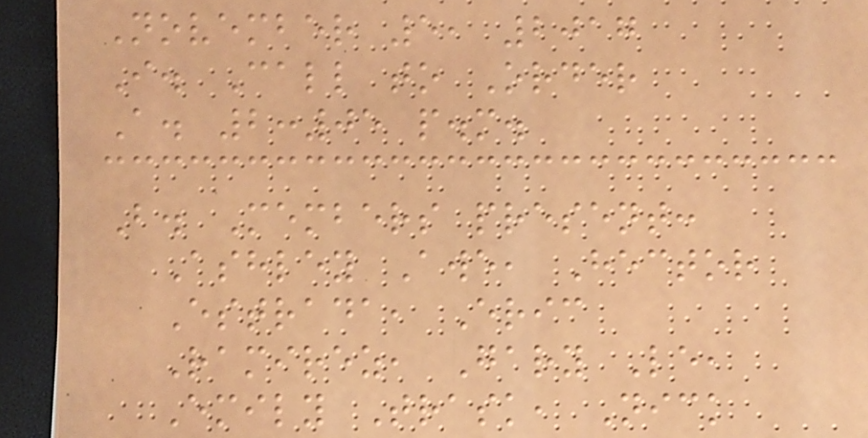November 5, 2017
I. Call to Order
A. 2:05 p.m.
B. Members present:
Ashley Awe, Hector
Estrada, Eric
Ramirez, Gary Le,
Emily Trask, Nick
